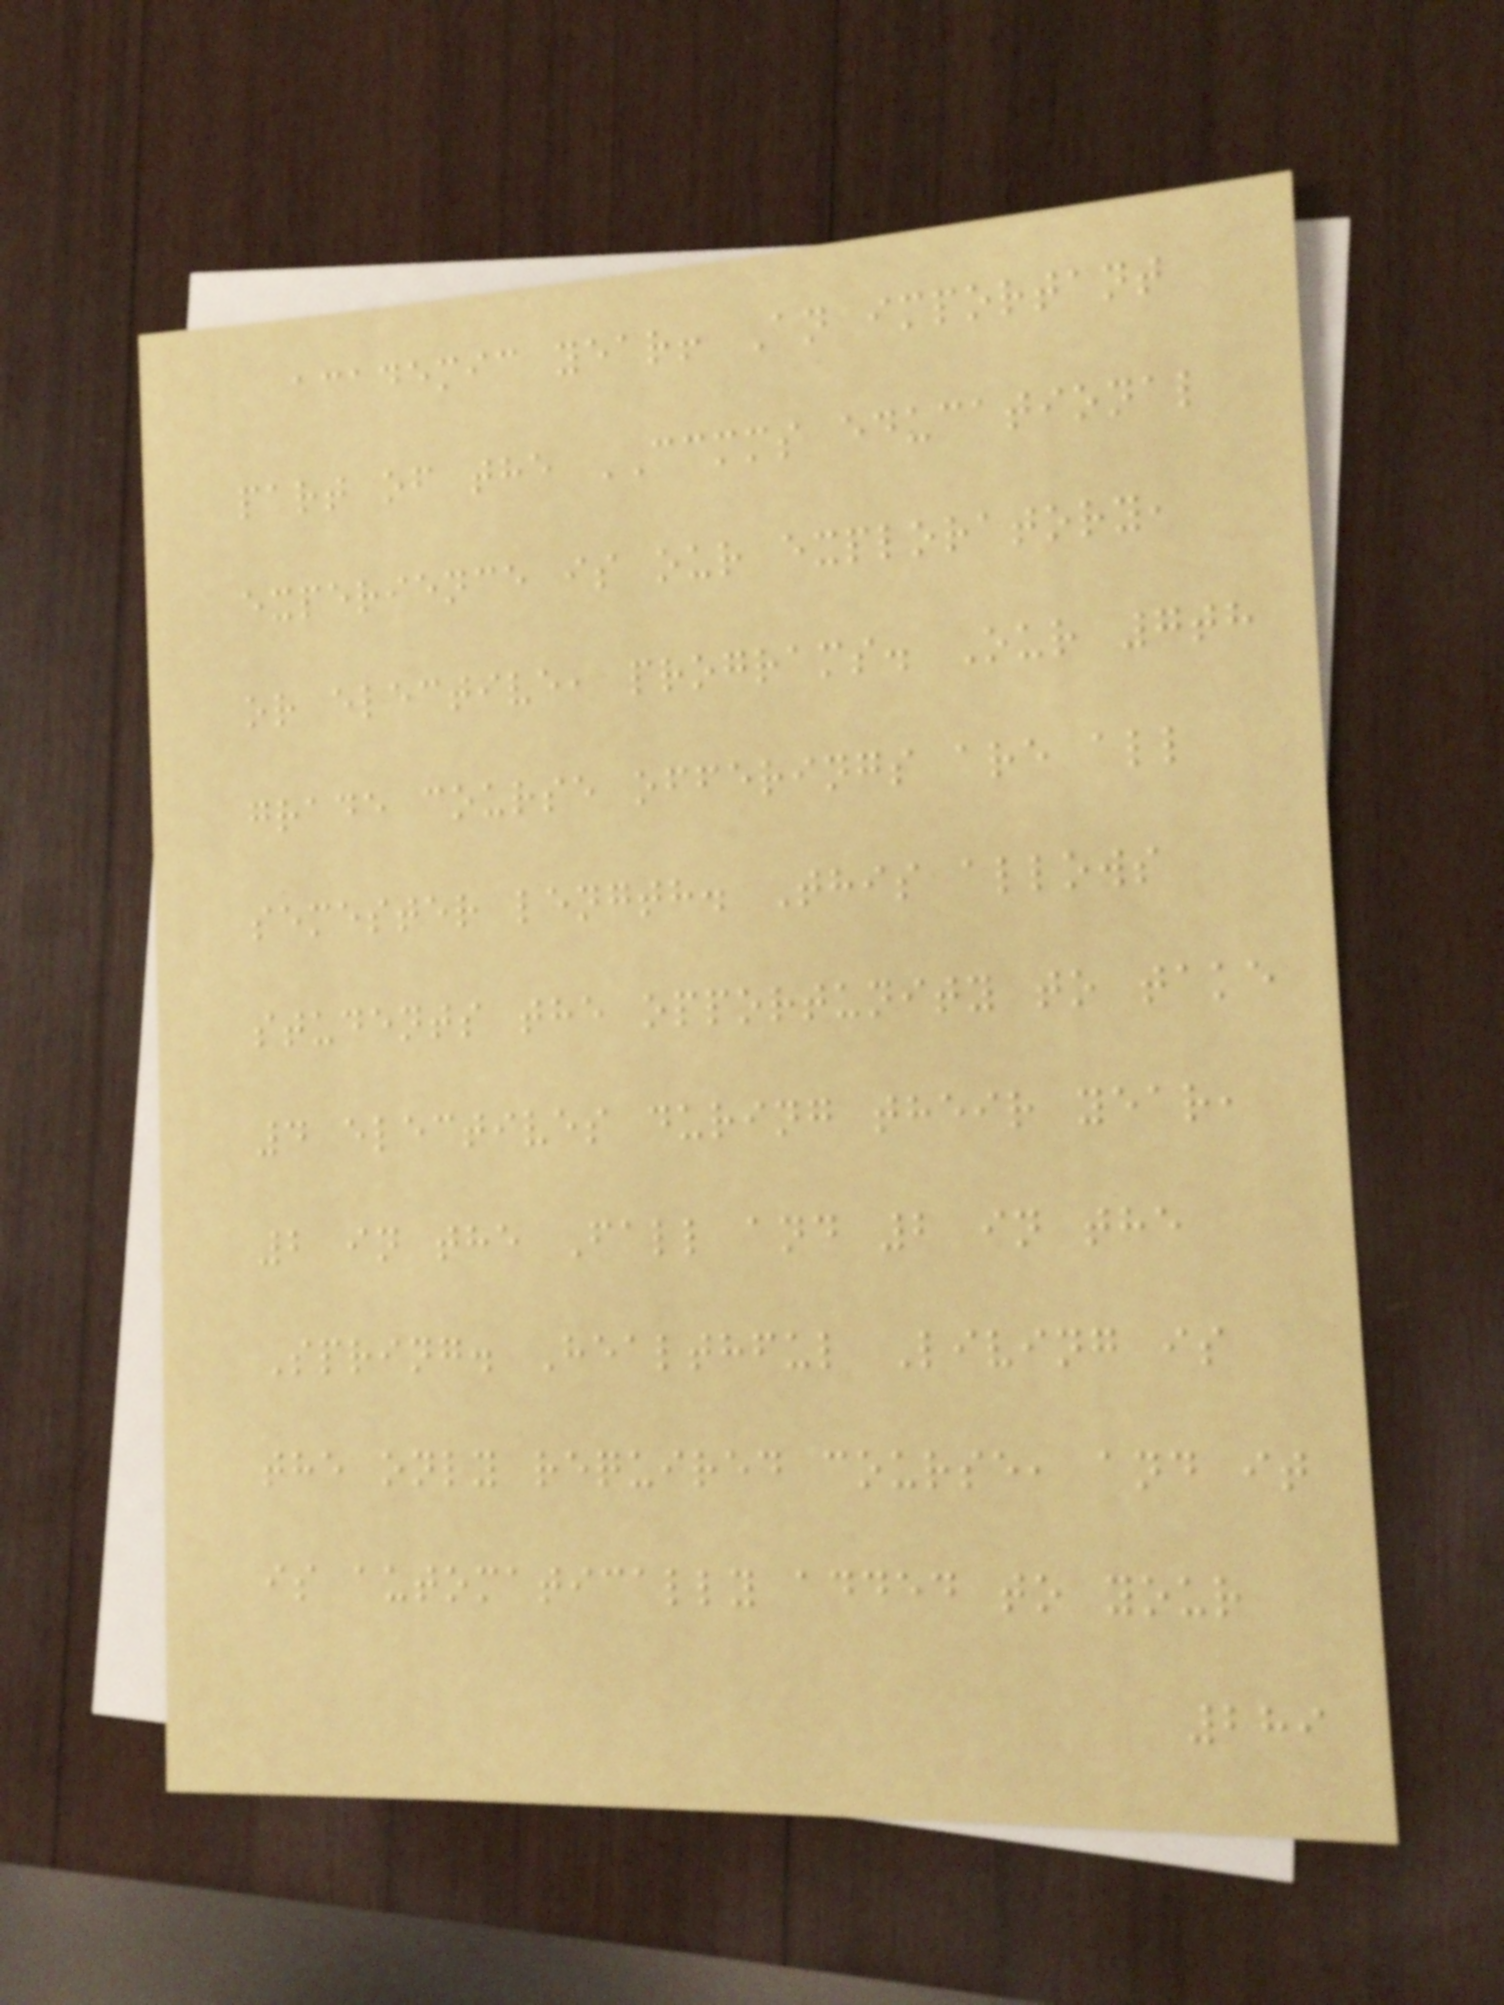academic year! An important
part of the CCMMS educational
experience is our exploratory,
or elective, programs. Our 7th
grade course offerings are all
semester length. This allows
students the opportunity to take
4 electives during their year,
2 in the Fall and 2 in the
Spring. Healthful Living is
the only required course, and it
is automatically added to your
289
